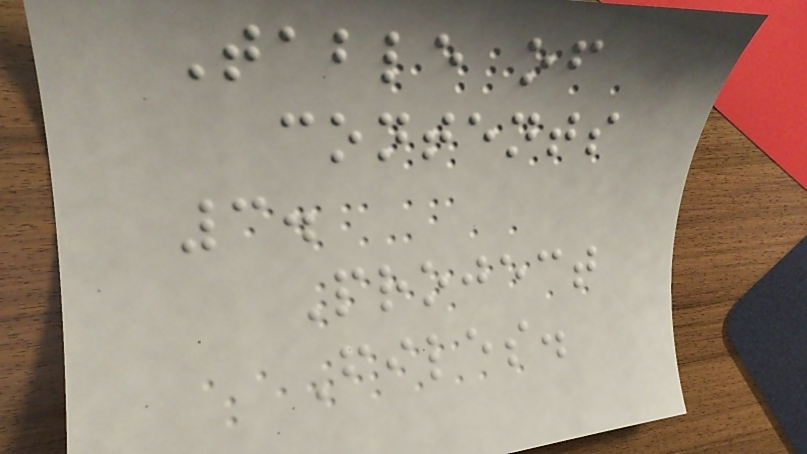Table of
contents
3.
Project
Files.
